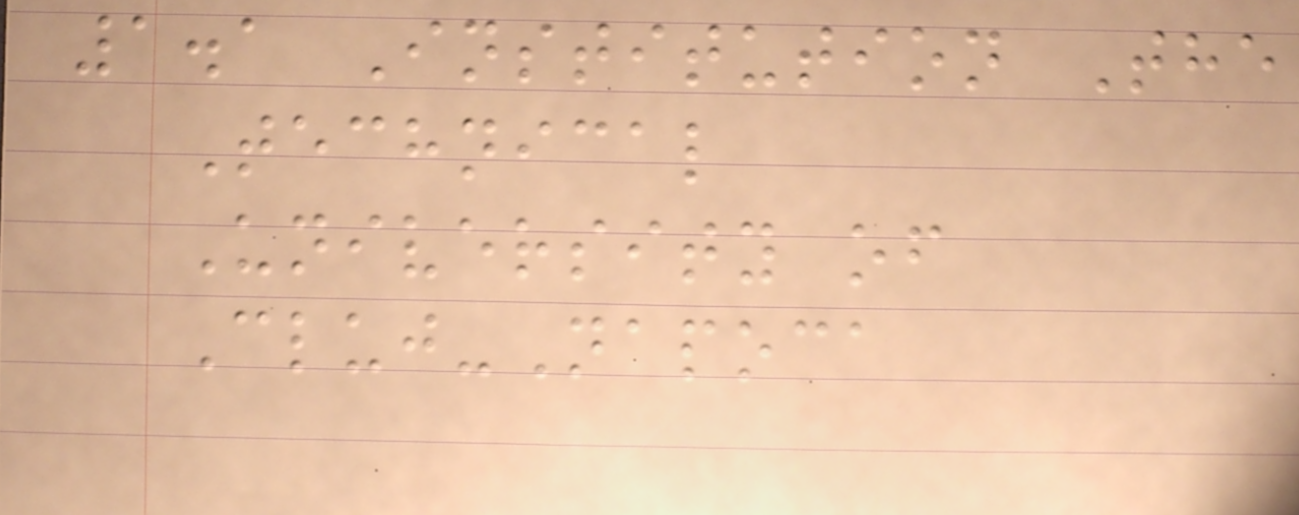1.1 Institution The
Technical
University of
Cluj-Napoca
